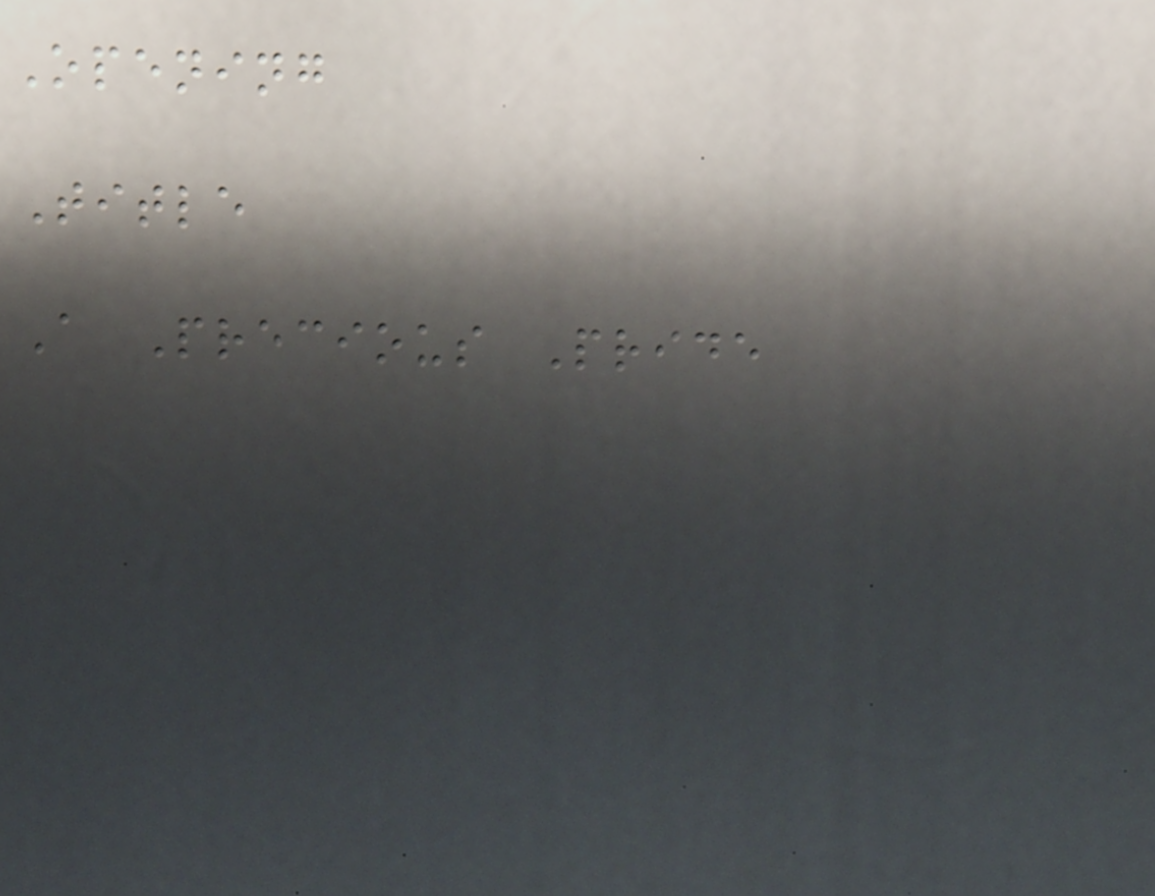Opening
Title
A Precious Pride
